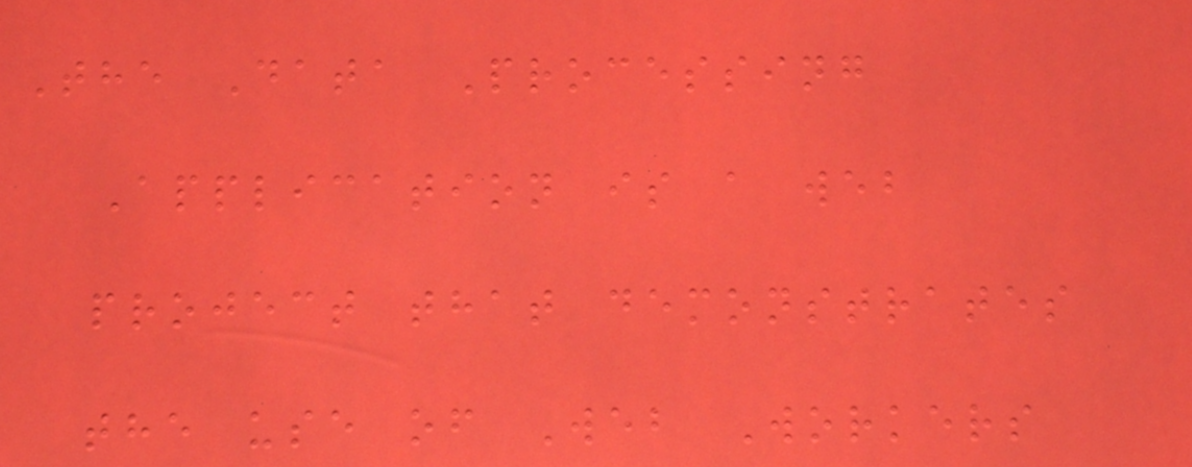The Data Processing
Application is a web
project that demonstrates
the use of Web Workers
